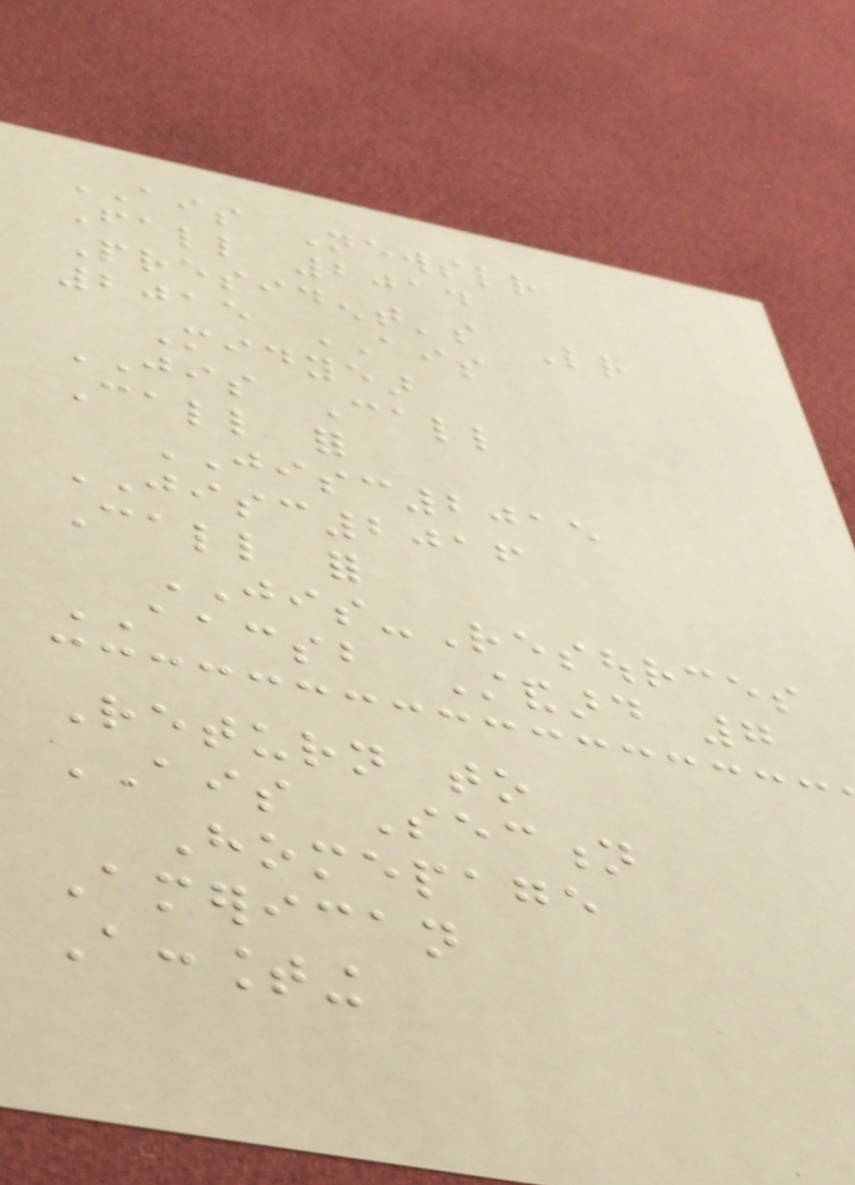AIS Newsletter
Fall 2014
President's Letter
2015 AIS
Midyear
JIS Call
Call for
JISC2015
JISC2016
Call for
JIS-Resources
AACSB Standard 7
Return to
AIS Section
Homepage
American
Accounting
